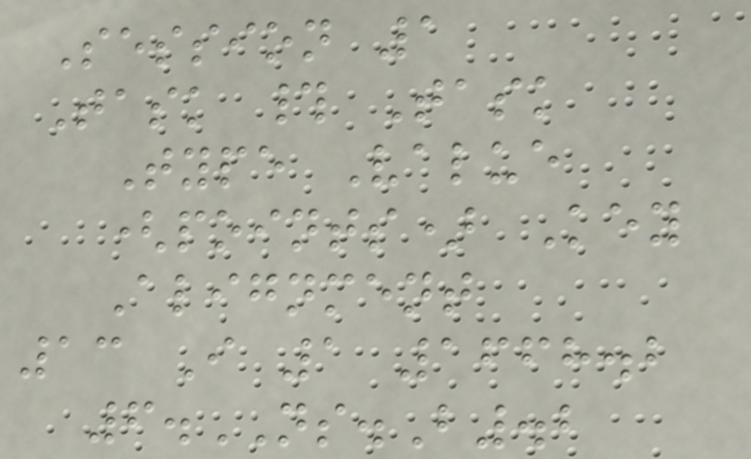Session 1
Task # Task
Type Value
(points) Key
Alignment
13 I 1 1668.2
6.NS.B.2
